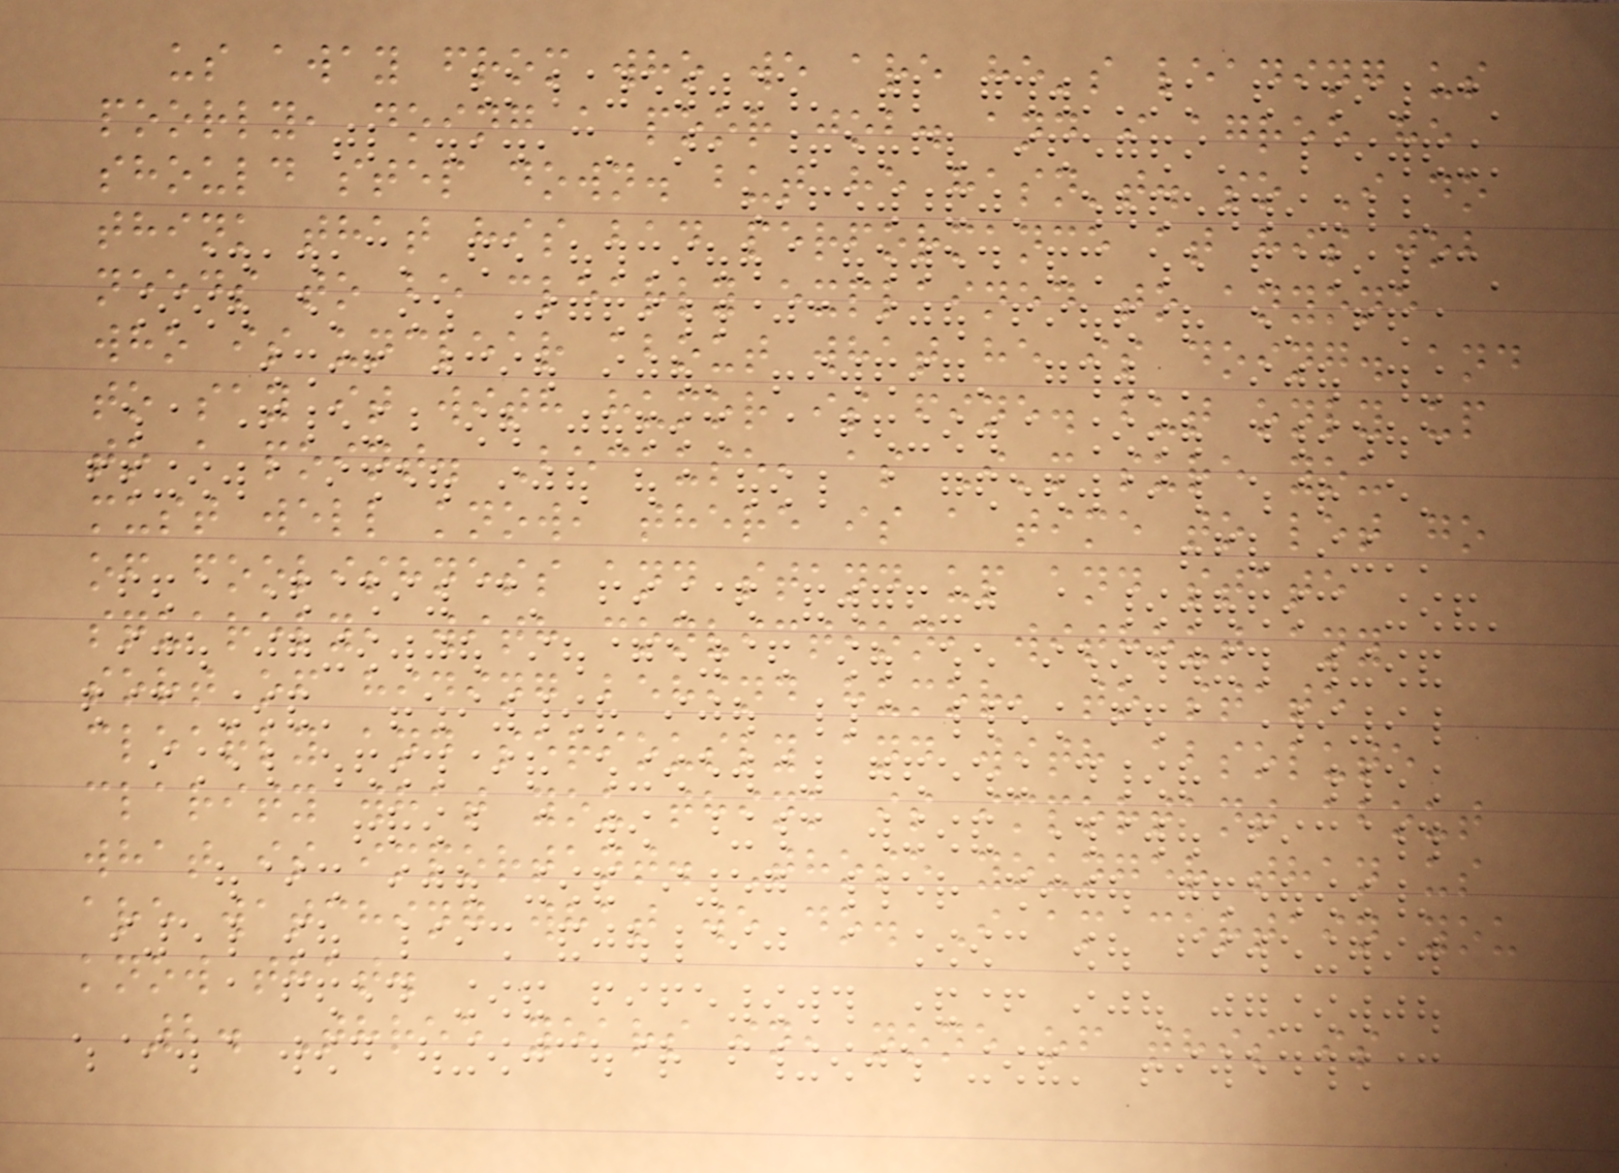us away from who we are he's leading us
poorly, doing a poor job. and i agree he
should step down. but he hasn't. so I do
think that his bad performance at his job
needs to be clearly explained to anyone
who is unclear about what he is doing. and
to say it with humor is fine. but only up
to a point. Because, as I'm sure you
must well know, there is a time to let go
of foolishness and stand up and state
squarely, with conviction, without any
sort of hiding behind humor, to state
clearly and seriously and with absolute
clarity what you think is important about
what is important. Those younger than us
are watching what we do. I am certain you
know that.
2. Three years in, none of this is
